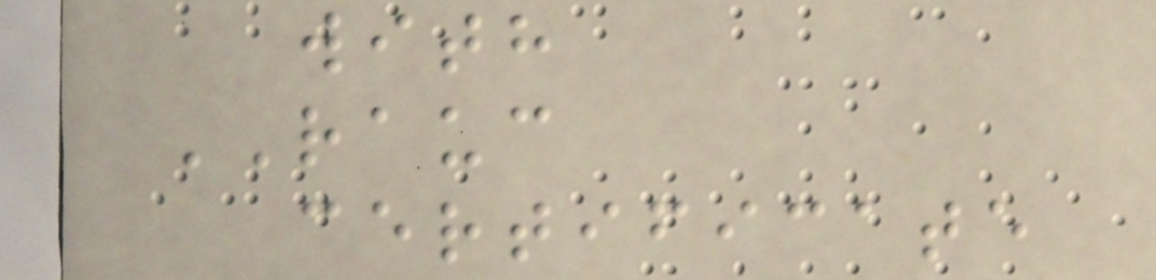with
RAUC
certificate
